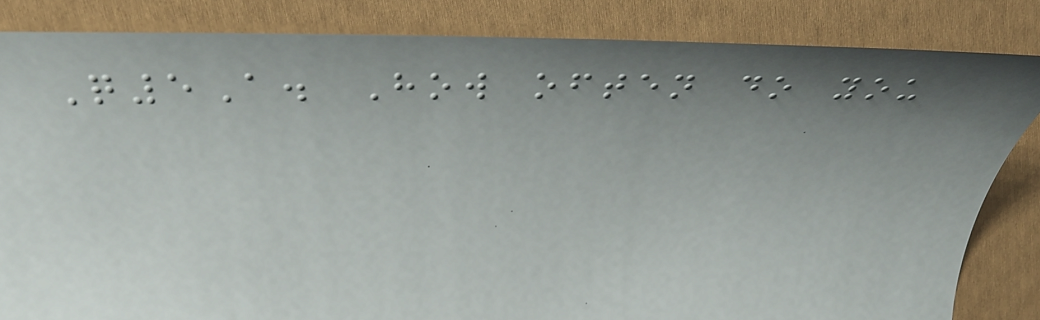Q5A. How often do you
